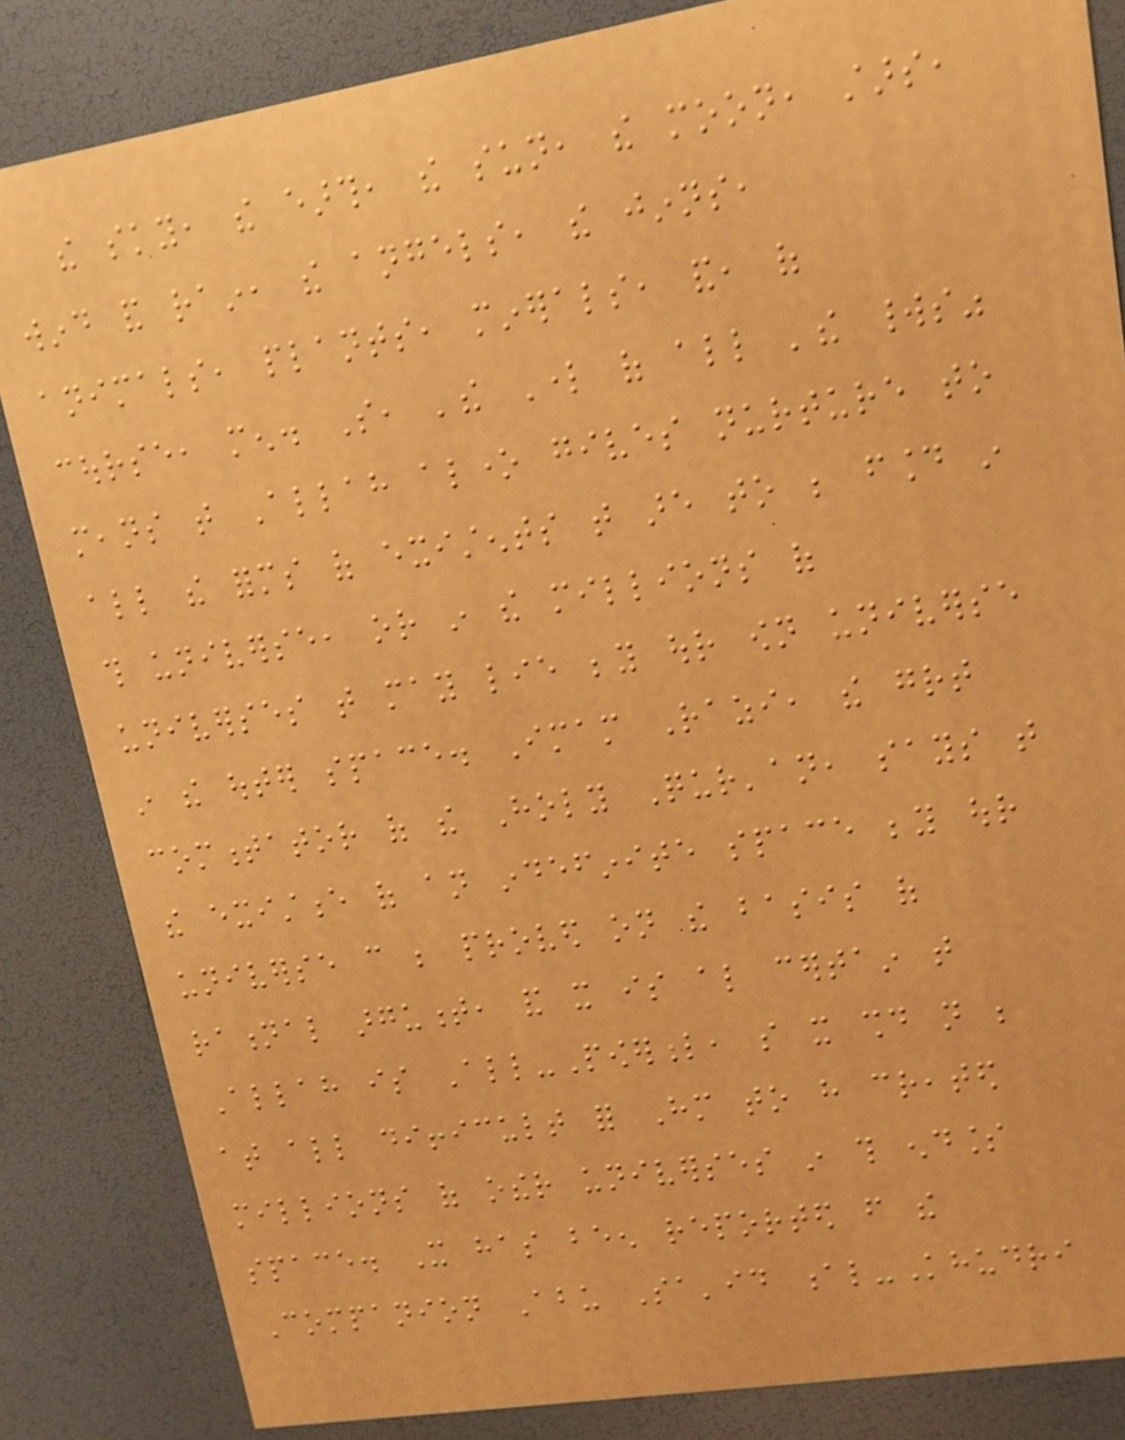the sky, the earth, the sun, the moon, stars,
wind and rain, the angels, the jinns,
animals, plants, minerals, and, of
course, men. So, 'the Lord of all 'the worlds"
means that Allah alone gives nurture to
all the forms of existents that are to be found in
this universe, or in the millions of
universes that may lie beyond our own universe
in the outer space. Imam Razi, the great
commentator of the Holy Qur'an, says that
the existence of an indefinite space beyond our
universe can be proved on the basis of
rational argument, and it is also certain that
Allah is All-Powerful, so it should not be
at all difficult for Him to have created
millions of other universes in this endless
space. It has been reported from the
Companion Abu Sa'id al-Khudri
